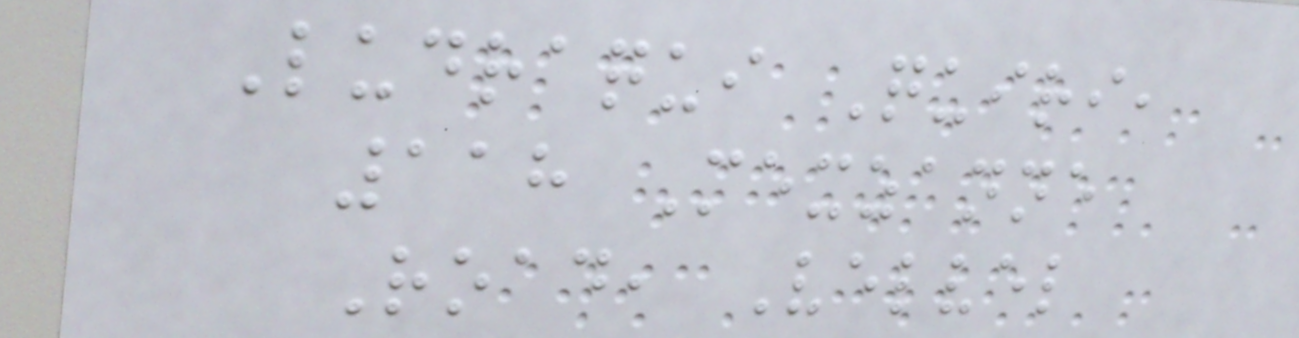Ludraqui Quiri,
118 Mexzanne
Road, Velvel
